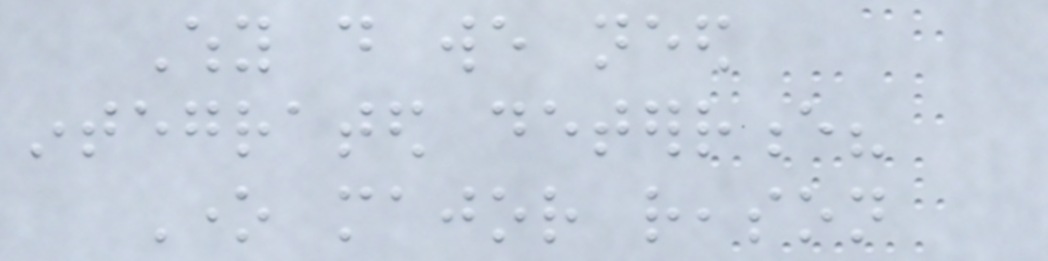Why do we need
integrated deterrence?
One major reason
